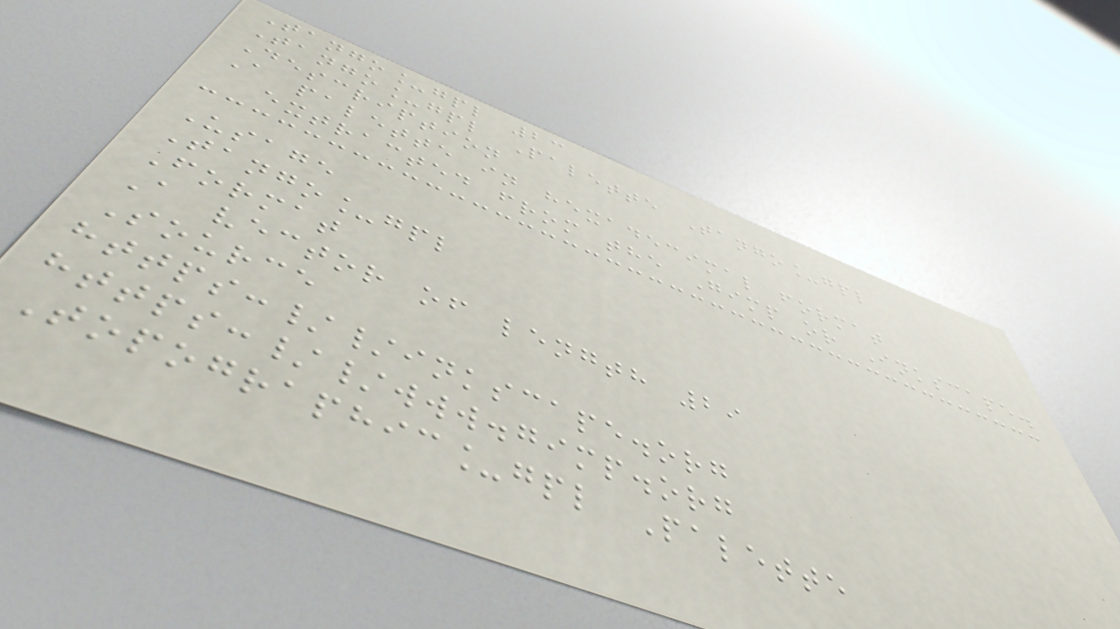Tango_gpl 23
Tango_gpl Palette Tango_gpl
Description
A palette in hexadecimal format
extracted from the Gimp or Inkscape.
Usage
Tango_gpl
Format
A vector of length 29
Source
https://inkscape.org
https://www.gimp.org
Topographic_gpl Palette
